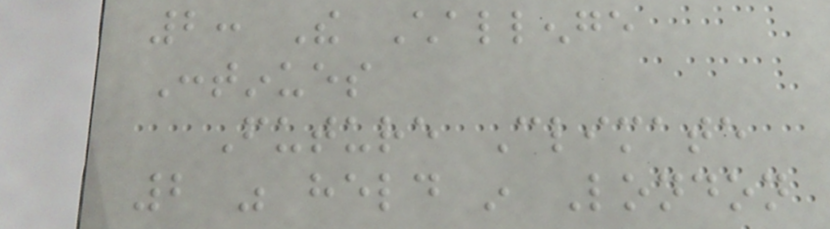2: The Challenge
Continues
Future Climate
2 was held in London
